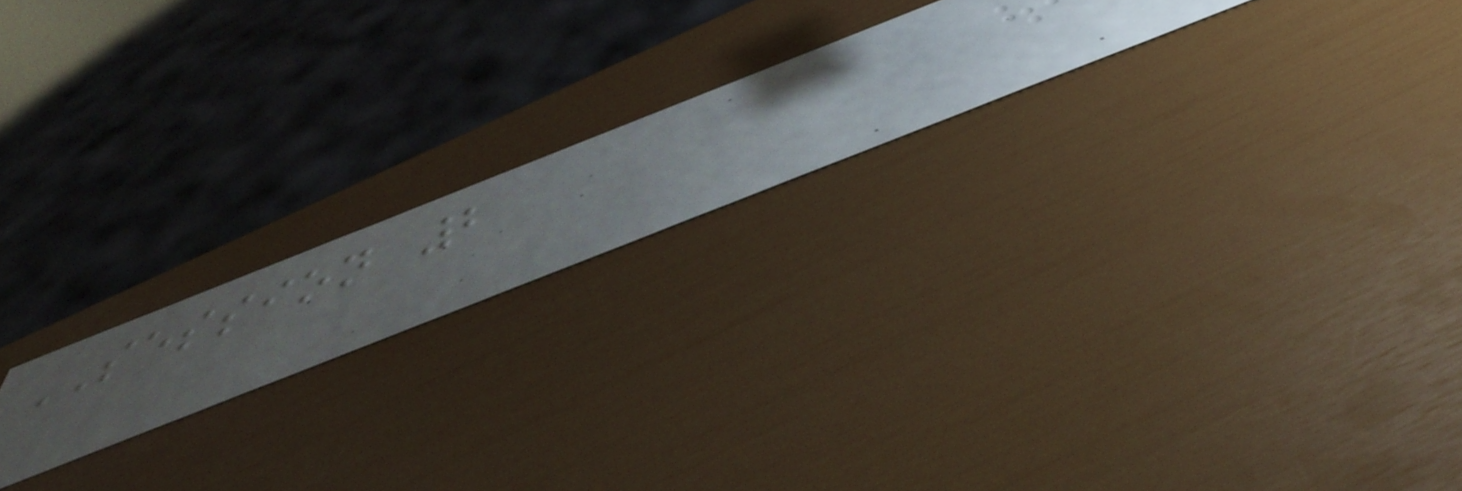SESSION 2
